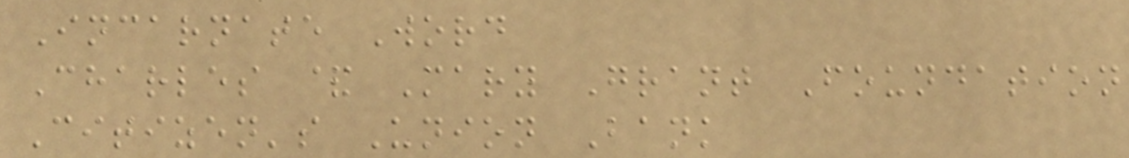Incarnate Word
Charles & Mary Grant Foundation
Citizen's Union Bank
